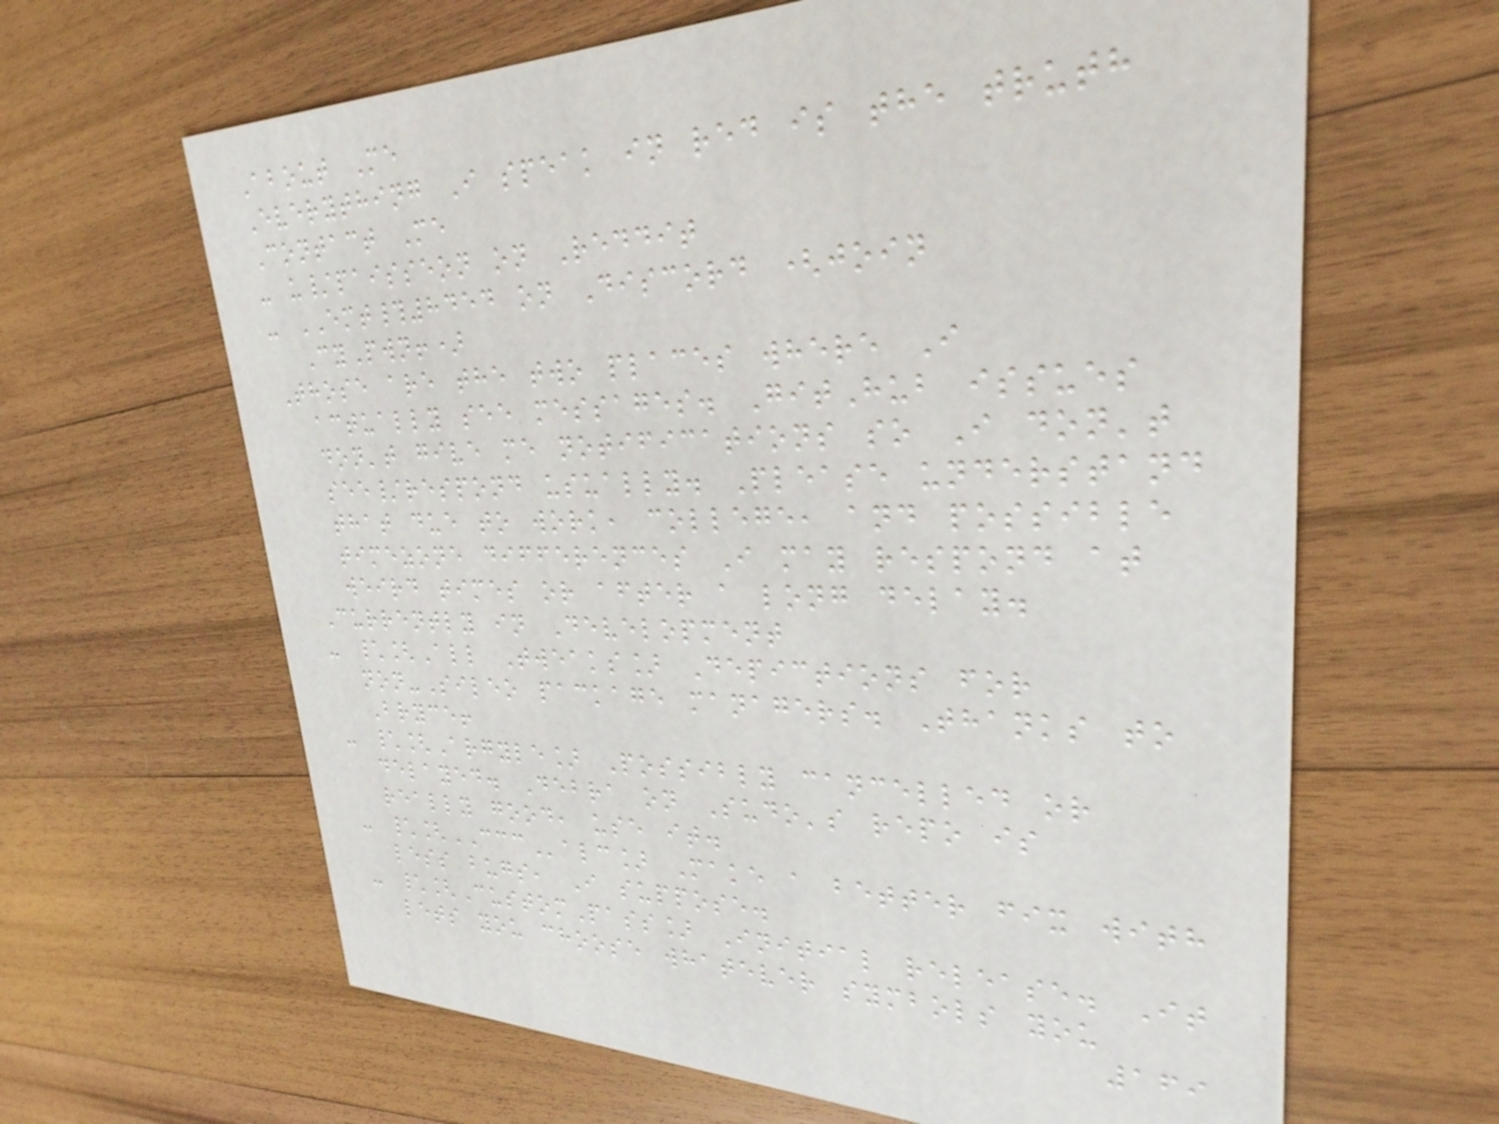About Me
Everything I speak in red is the truth
Contact Me
- u/paisseon on Reddit
- EMT#8454 on Discord (join
CyPwn!)
Those are the two places where I
actually see messages. GitHub issues
don't give me notifications so I don't
see/respond usually. Please understand
that due to work, college, and possible
timezone differences I may respond at
weird times or after a long delay.
Currently in Development
- \[All Tweaks] Depictions for
non-Sileo package managers. Thanks to
Bryce!
- \[Argyle] Possibly cancelled or
delayed. Debra on Sudo's repo is
really good, use it.
- \[CCCalc] Make a better fix with
less bugs, I suppose.
- \[CustomPass] Initial release. It
lets you choose whatever symbols you
169
